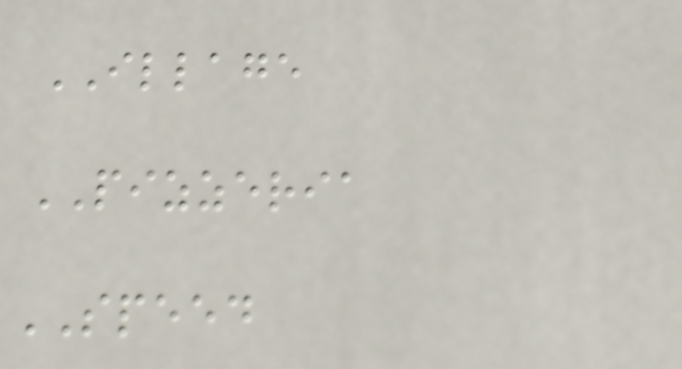ILLAGE
PIZZERIA
SPEED
